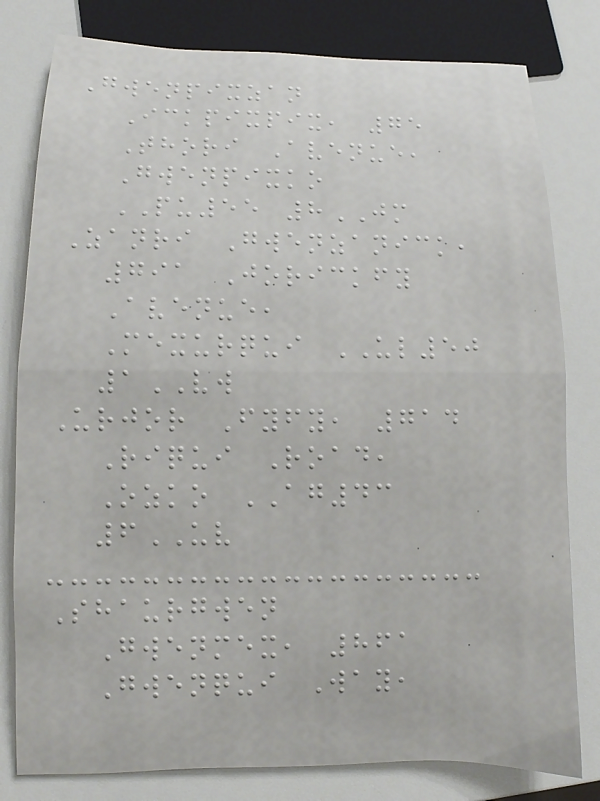Gwenpixzan
Ickpixpix, 75
Thori Avenue,
Gwenpixko
PU55 8JM
Zanri Gwenzanick,
791 Jorickfy
Avenue,
Mexurqui UL50
1VW
Urjor Fyfy, 714
Riqui Road,
Ozko AG43
6UV
Shaurgwen
Gwenmex, 861
Gwenqui Way,
